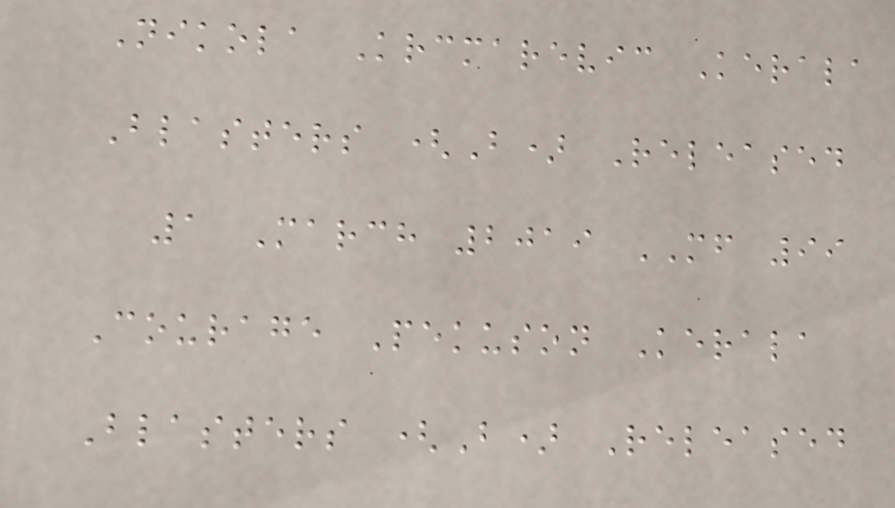Nikola Krcmarevic Kerala
Blasters (B) Released
1 March 2019 MF 99
Courage Pekuson Kerala
Blasters (B) Released
